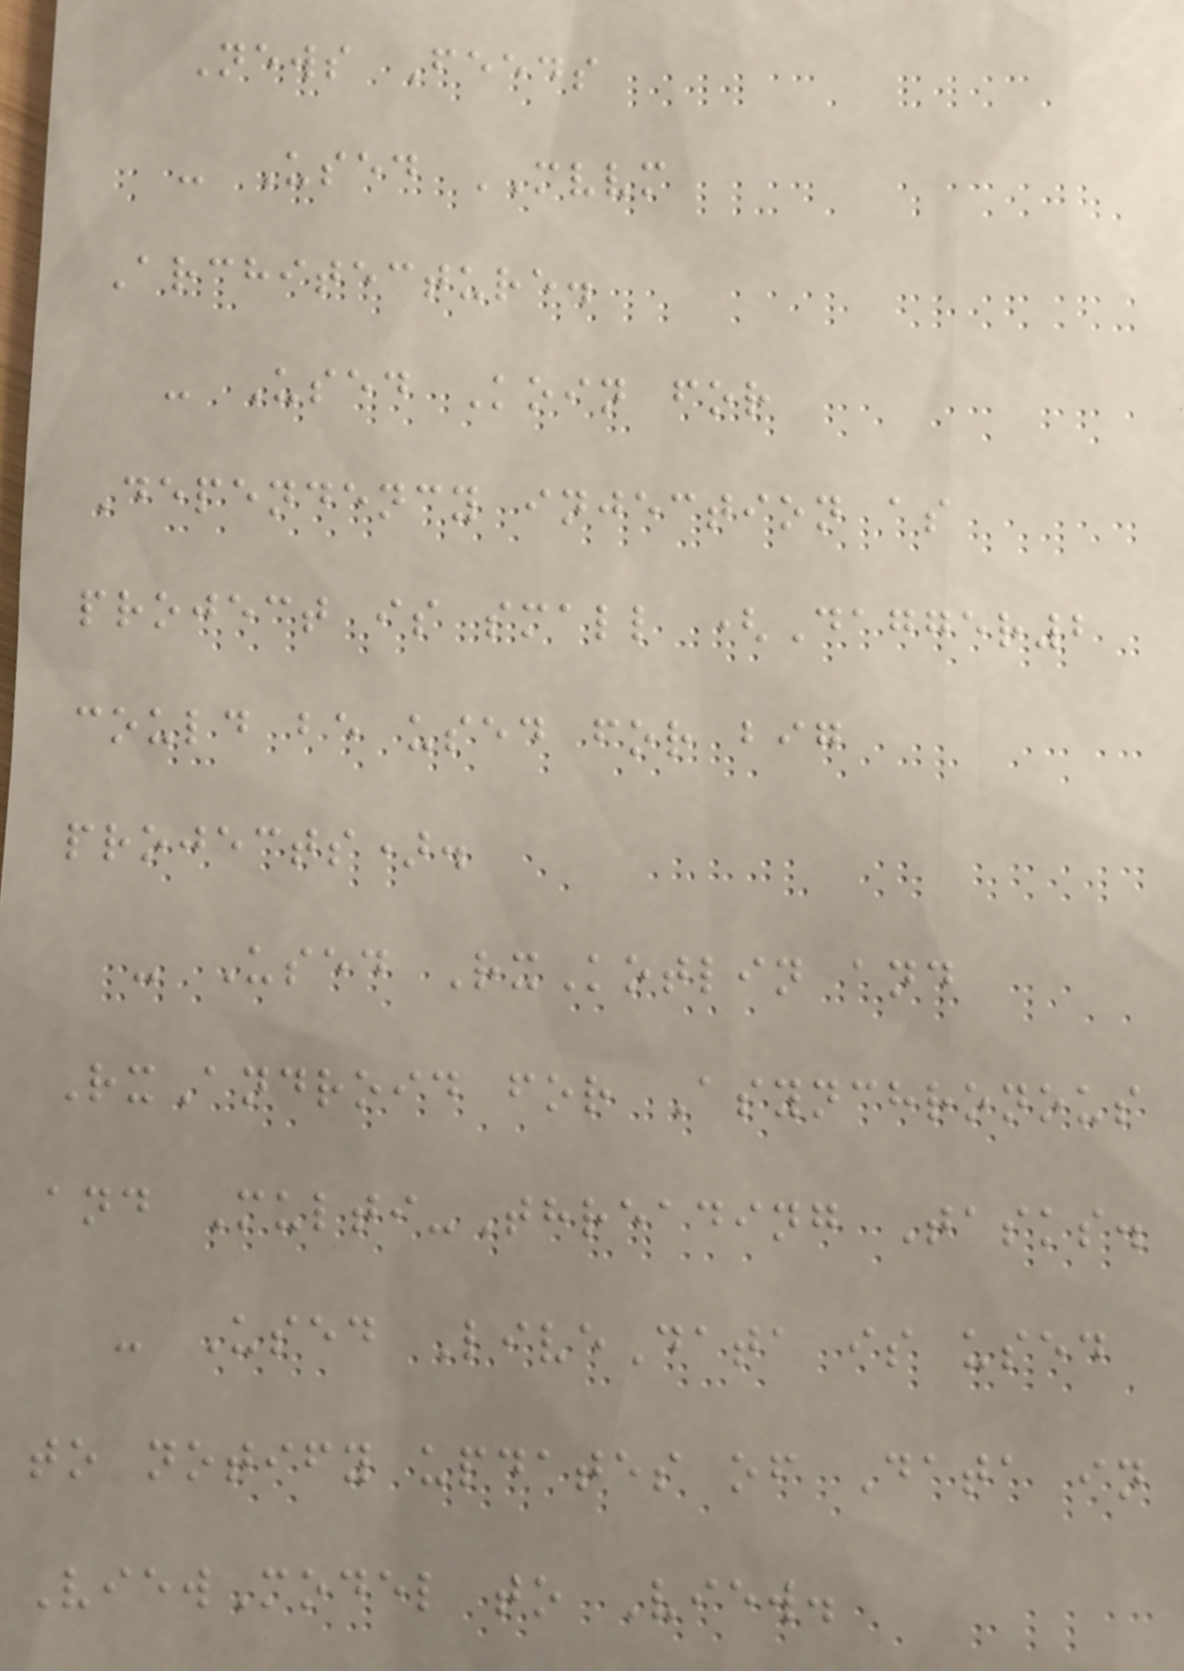News Feeds
- Used MVVM
Architecture.
- Used Koin for
Dependency injection as
project is small (Dagger2
could be used for big
projects).
- Used RxKotlin and
RxAndroid for Asynchronous
and Multi-Threading Tasks.
- Used LiveData is used
to notify updates of Data in
ViewModel to View.
